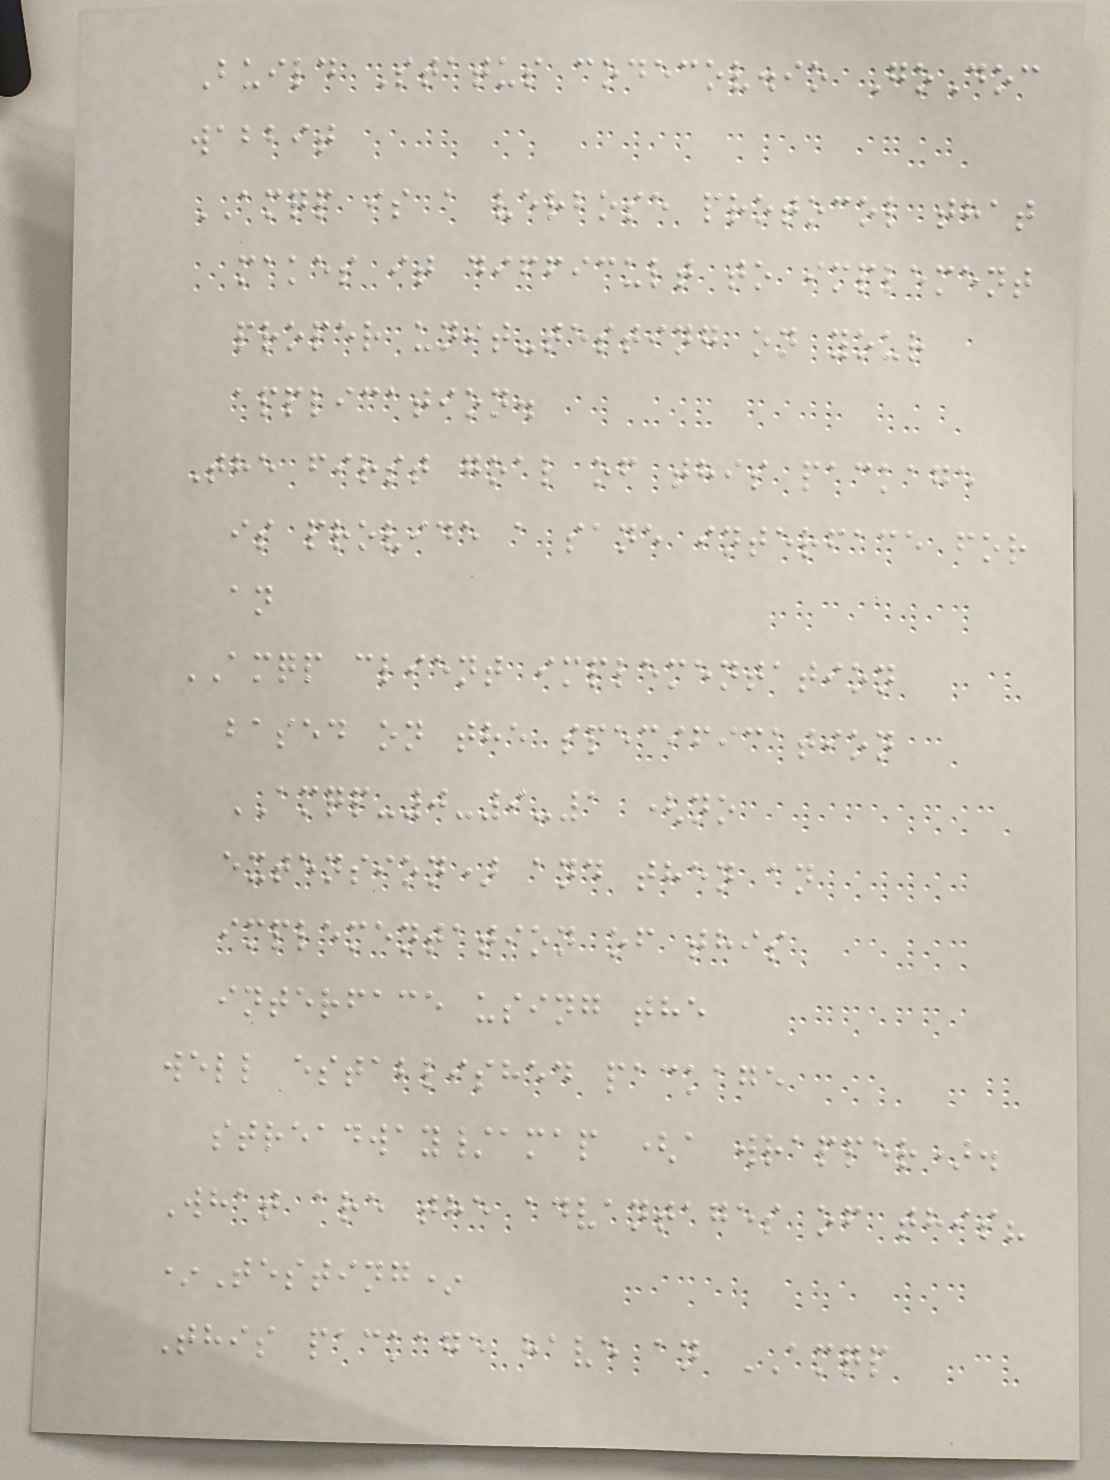Build Status codecov.io GoDoc
wabbit
AMQP is a verbose protocol that
makes it difficult to implement
proper unit-testing on your
application.
The first goal of this package
is provide a sane interface for
an
AMQP client implementation
based on the specification
AMQP-0-9-1 (no
extension) and then an
implementation of this
interface using the
well established package
streadway/amap (a wrapper).
What are the advantages of this?
*Testing*
This package have an AMQP
